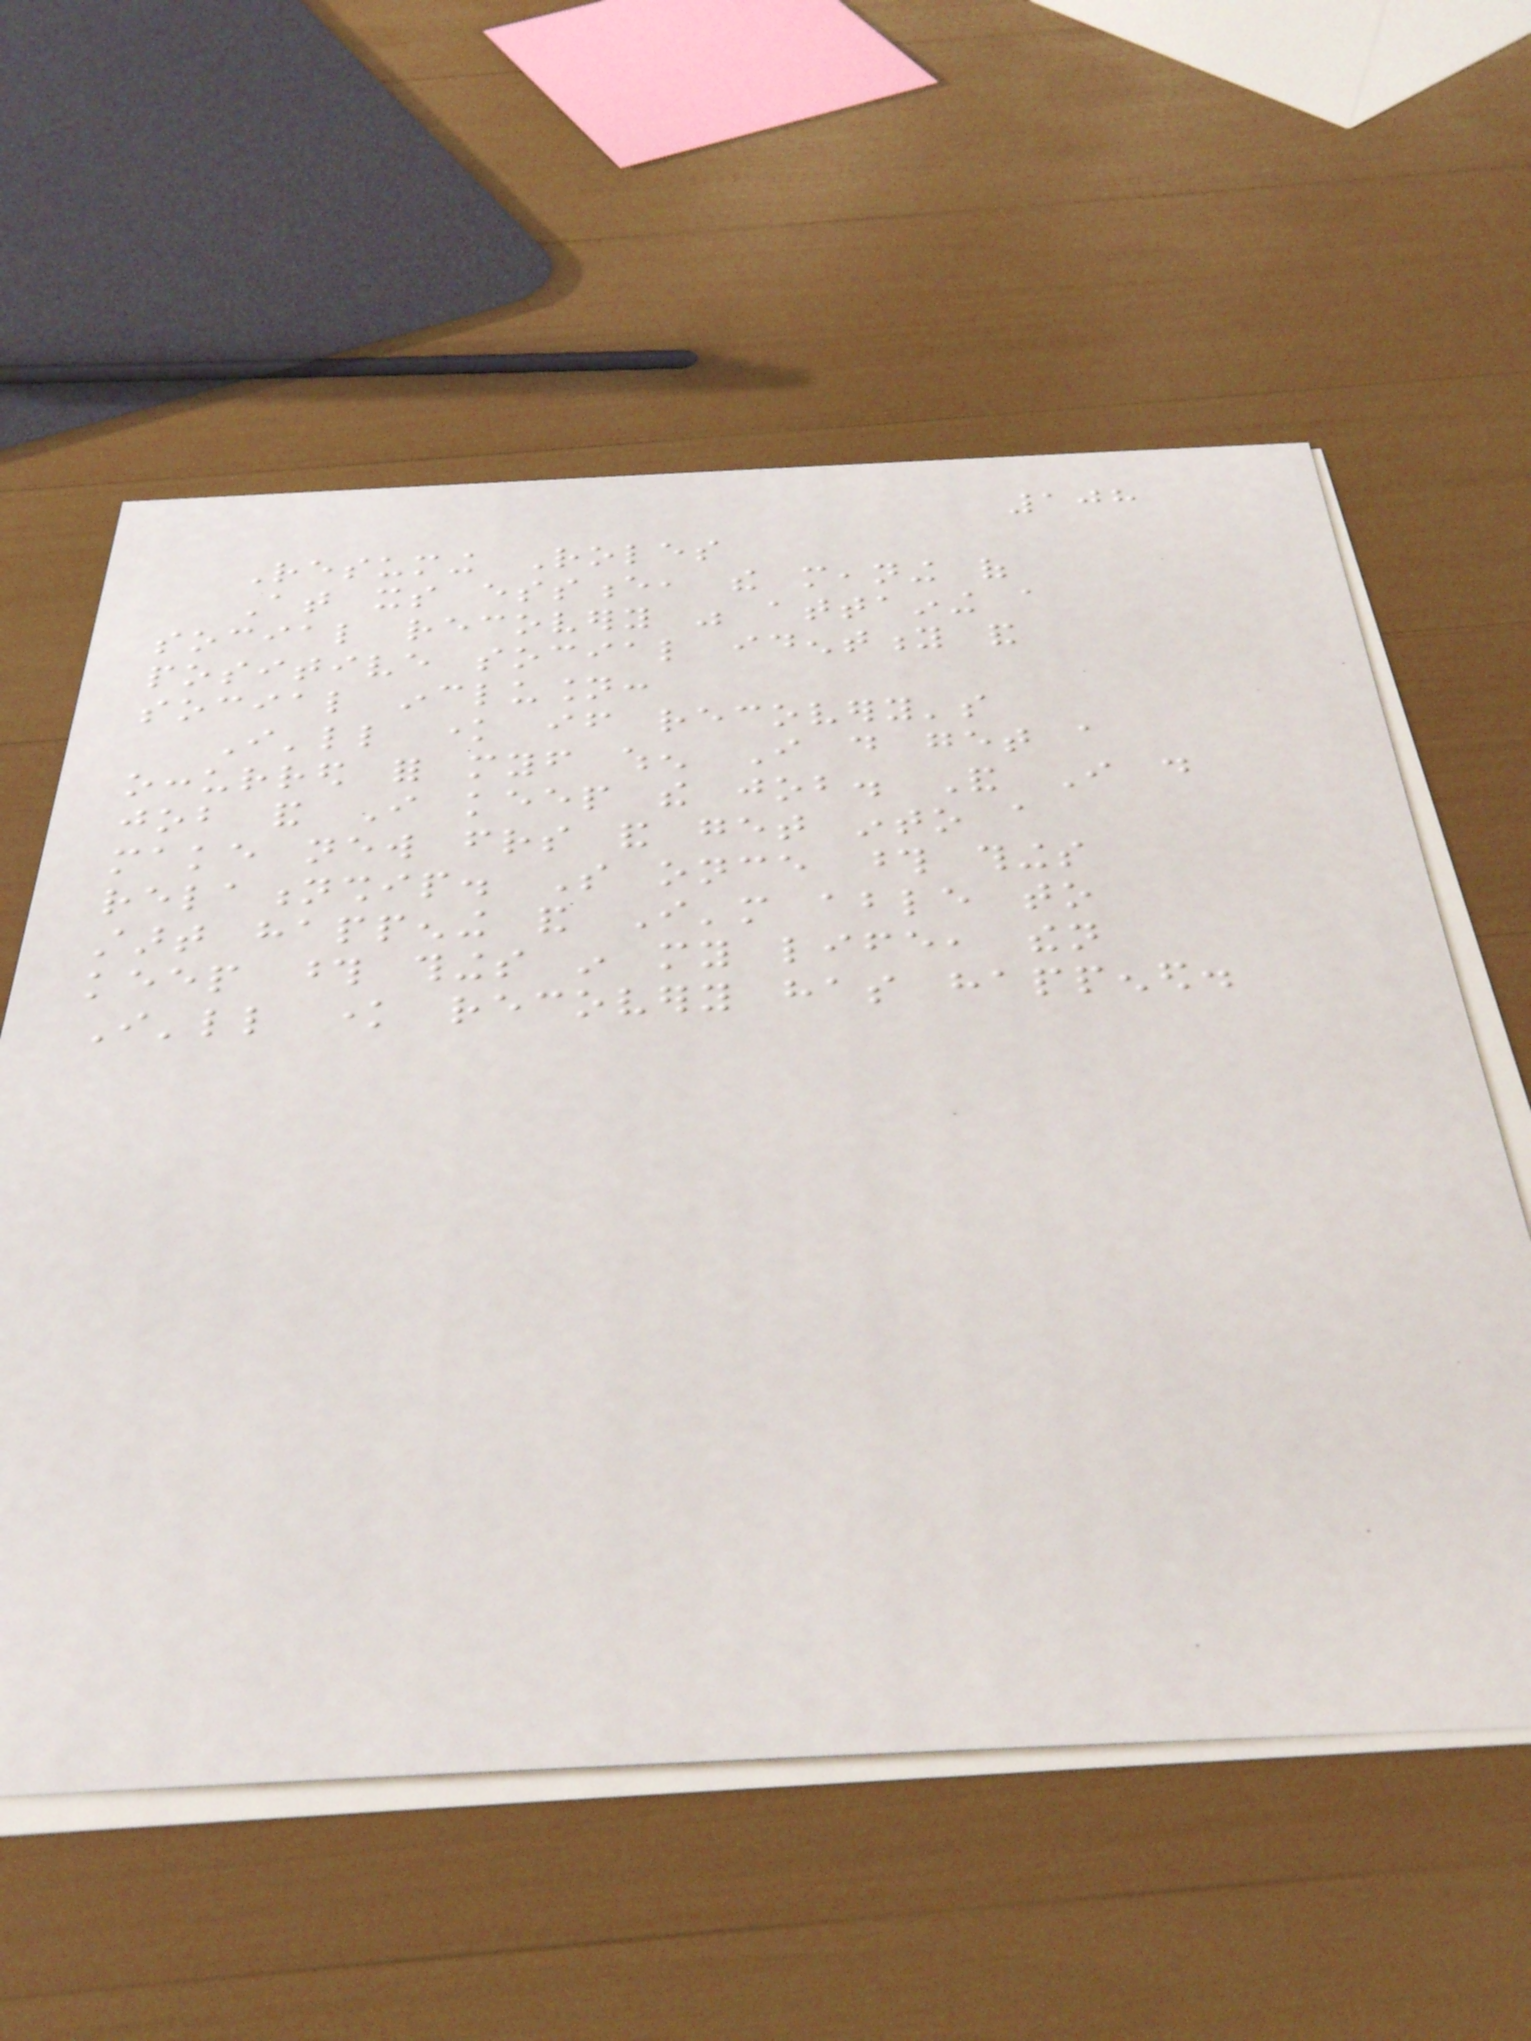108
Resuming Roles
At its essence, the meaning of
social recovery was attaining a
positive social identity and
social inclusion:
I'll know if recovery's
occurred for myself when I do get a
job and I keep the job. And I do
make new friends and get into a
relationship. So once those things
start happening and I'm able to
keep those things in my life, then
I'll know recovery has happened.
